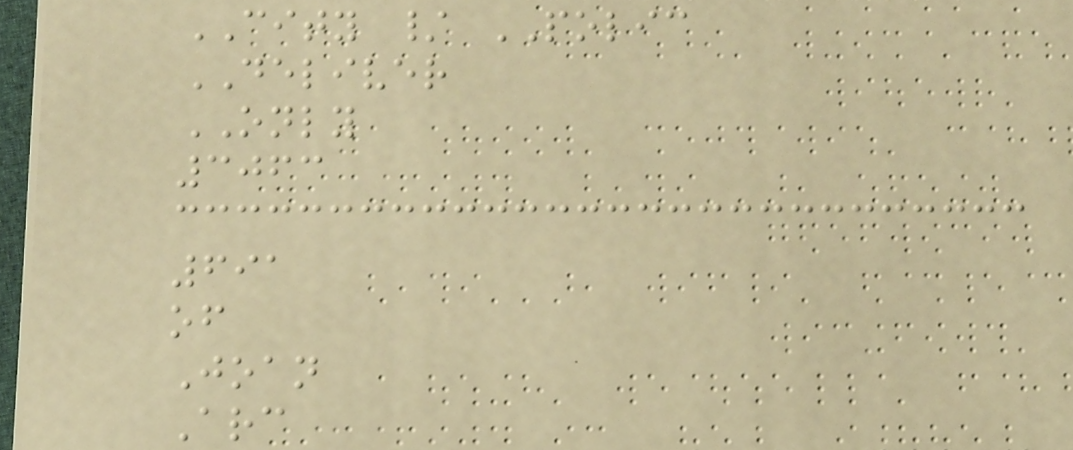CITY / POLIC
DELIVER
ONLY
3063
691
of
Joan
Arc
